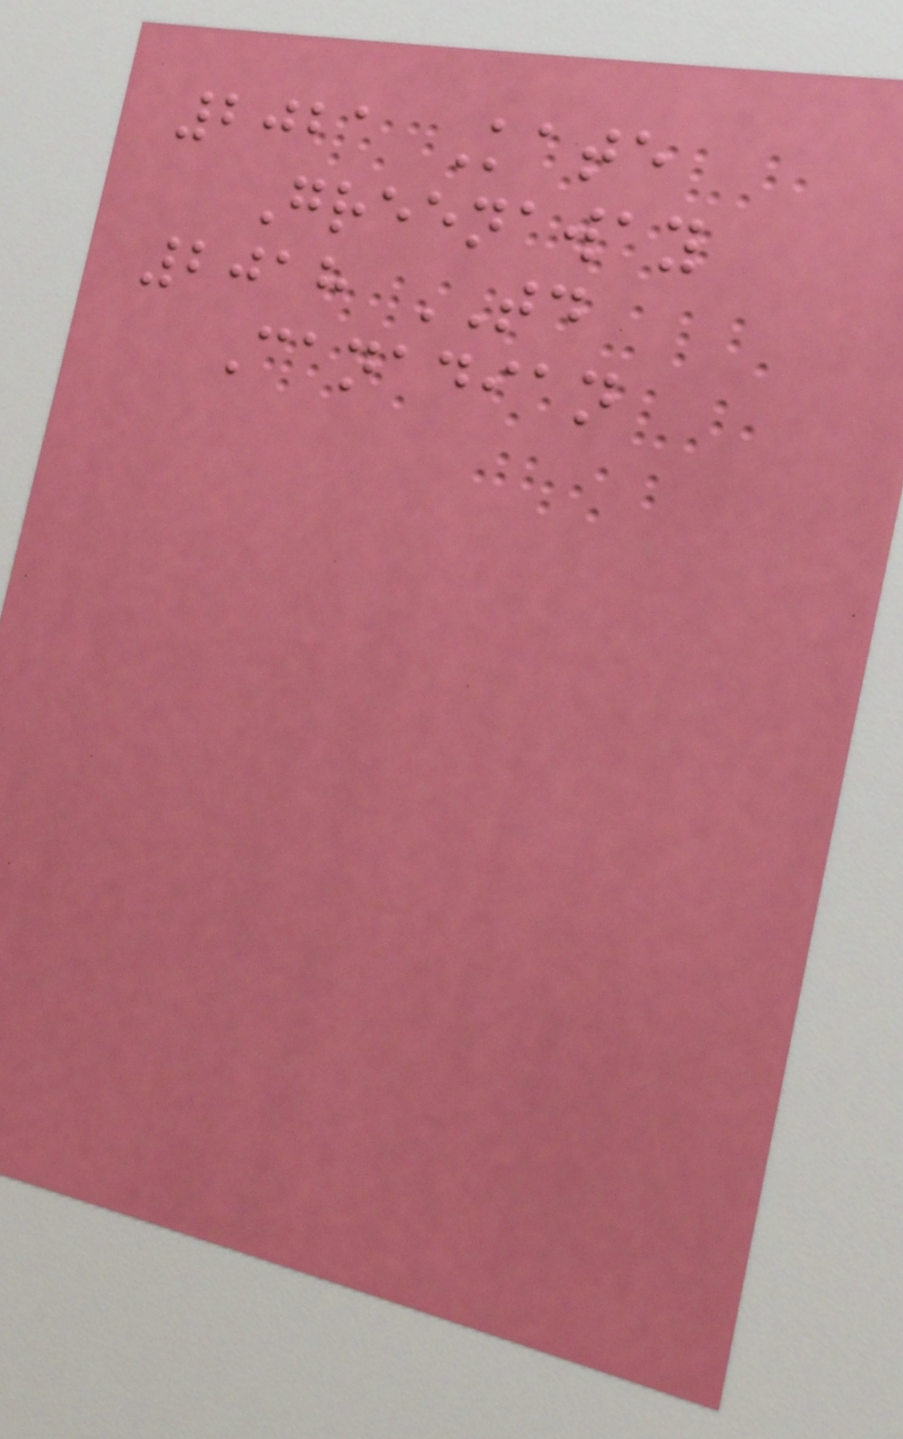2021 Kate
Greenaway
2018 TD
Canadian
